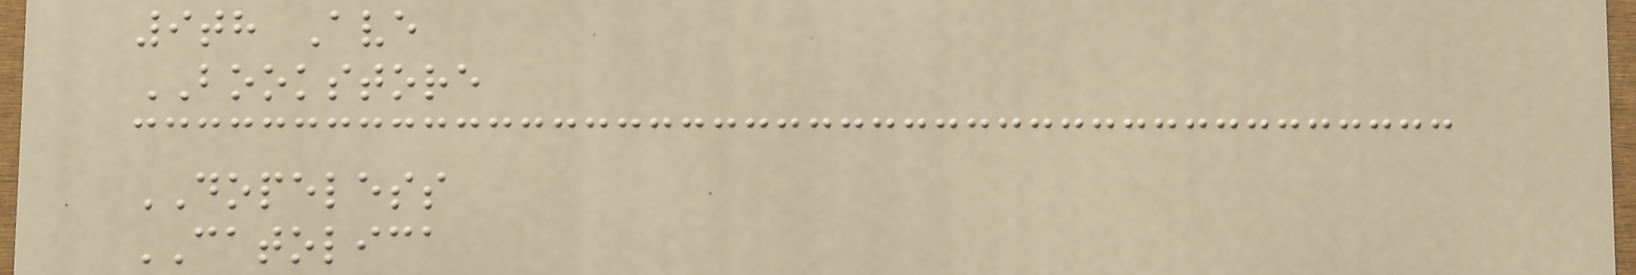9th Ave
BOOKSTORE
DOPELESS
CATOLICA
